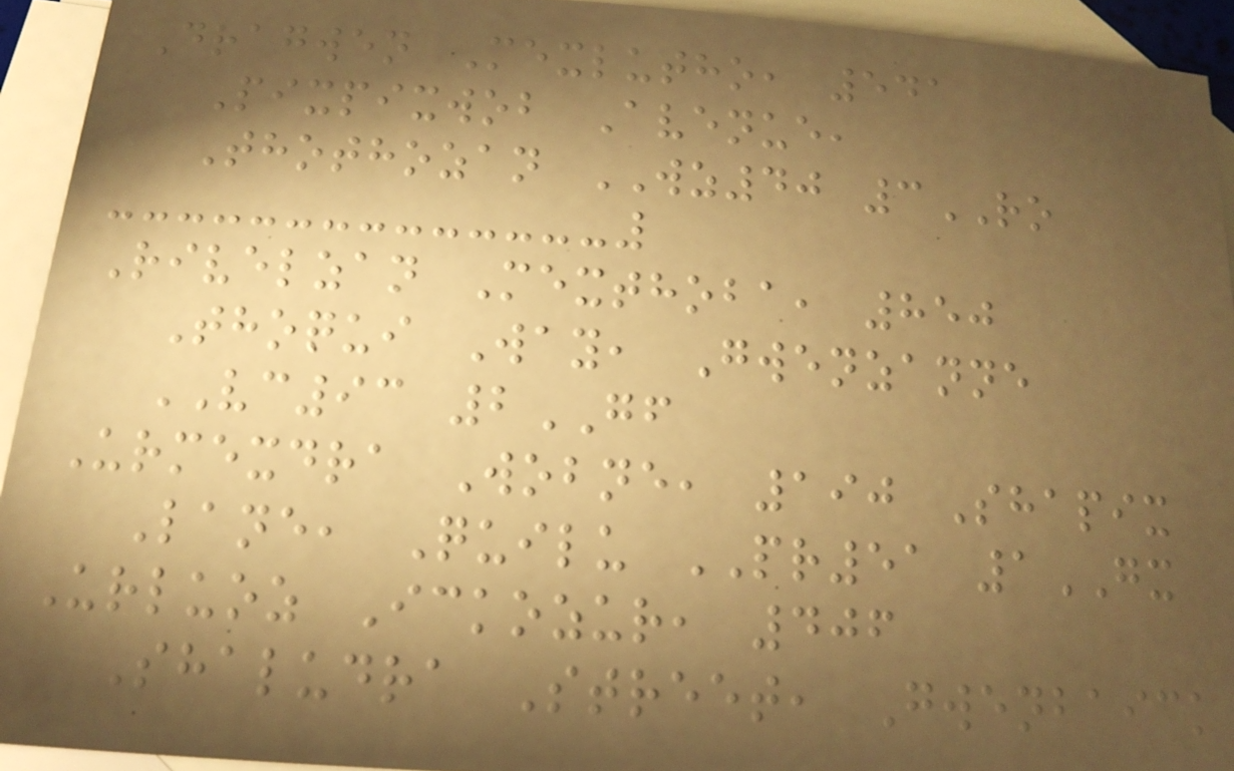Dragwen Mexlutho, 541
Pixpixwob Avenue,
Thothozan WZ40 3RO
Rivelzan Mexthoba, 850
Thoqui Way, Gwenzanne
VC93 2GF
Urmexdra Wobne, 190 Shapix
Lane, Quilu PR51 1GX
Urluoz Ickozur, 406
Shaludra Street, Gwenbaick
